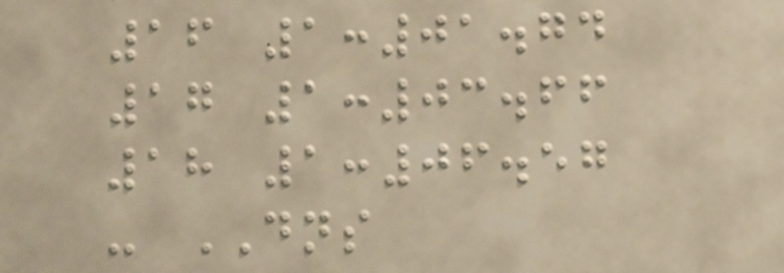16 1:01.74
17 1:03.66
18 1:06.57
- DNS
